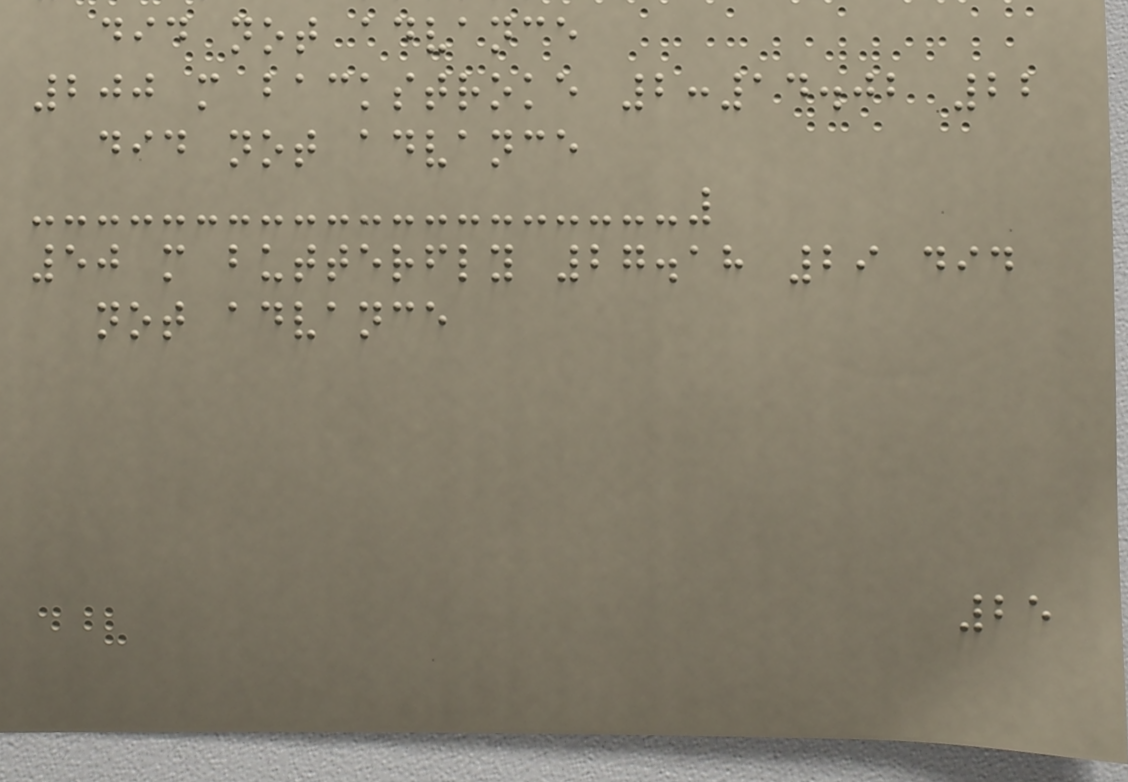did not advance
200 m backstroke 2:14.02 22
did not advance
50 m butterfly 27.18 29 did
not advance
25
